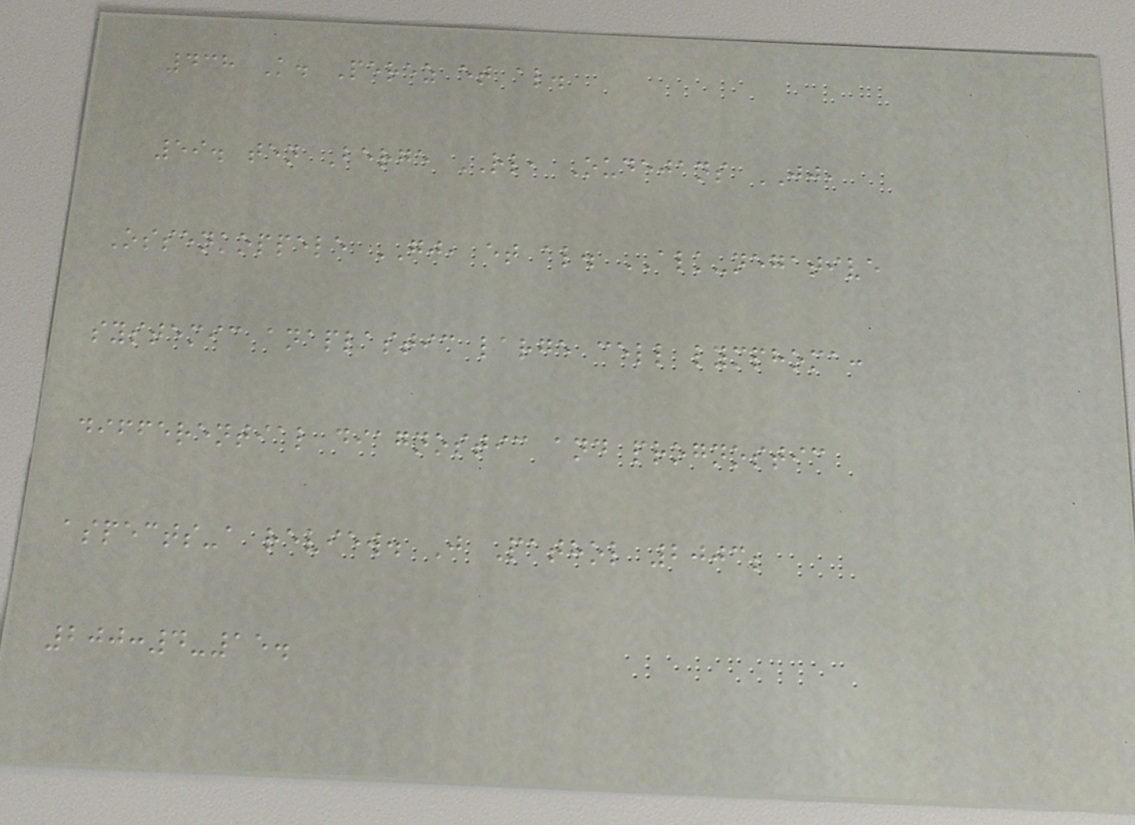438 K. Perez et al.
59. ten Berge RL, Oudejans JJ,
Ossenkoppele GJ, et al. ALK-negative
systemic anaplastic large cell lymphoma:
differential diagnostic and prognostic
aspects-a review. J Pathol 2003;
200:4-15.
